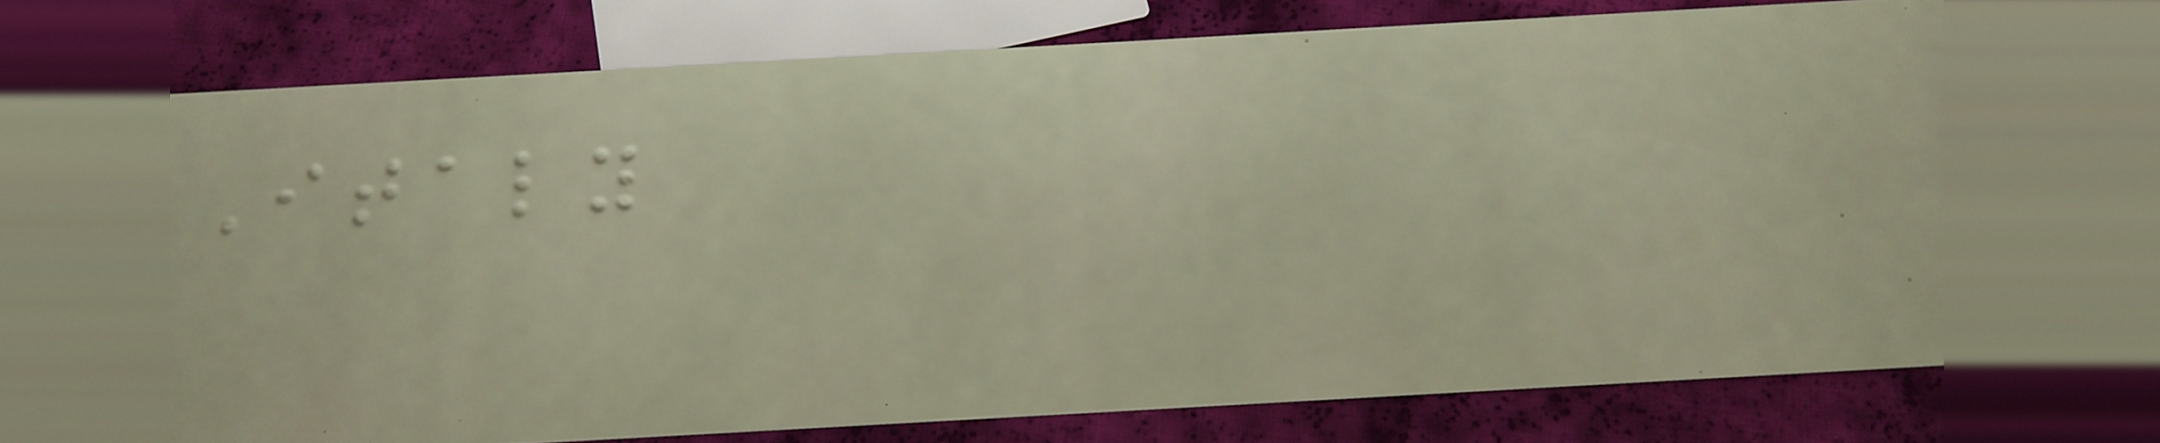Italy
